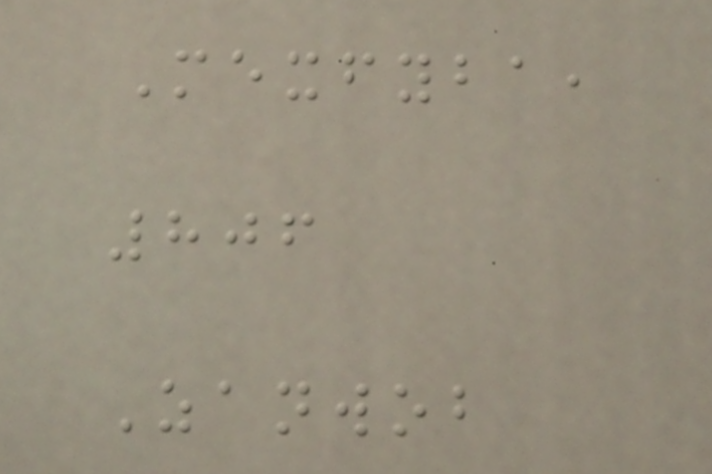Mexfyba,
806
Zanwob
